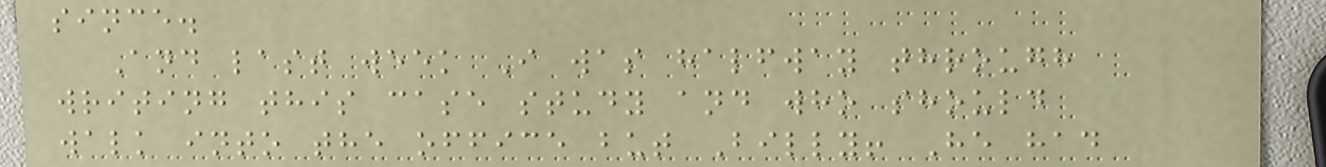since.
And last week I was halfway through
writing this case study and who should
walk into the office but Billy! He had
